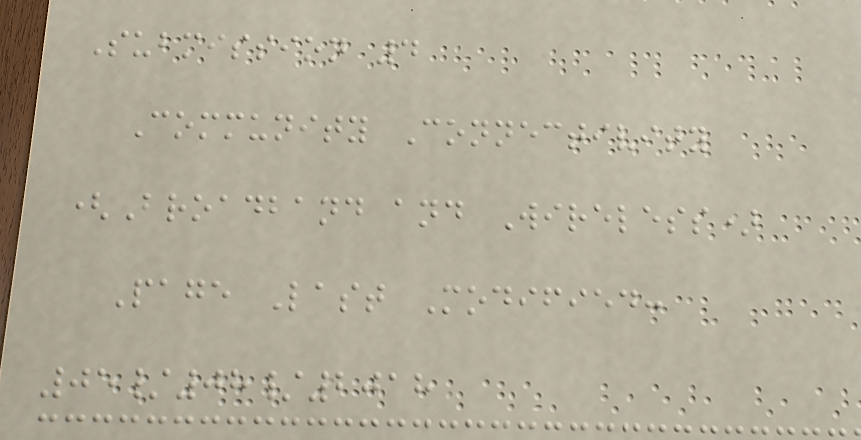Submission 4
Community Connectivity
(Broadband and Wireless)
Page Last Modified:
05/08/2018
